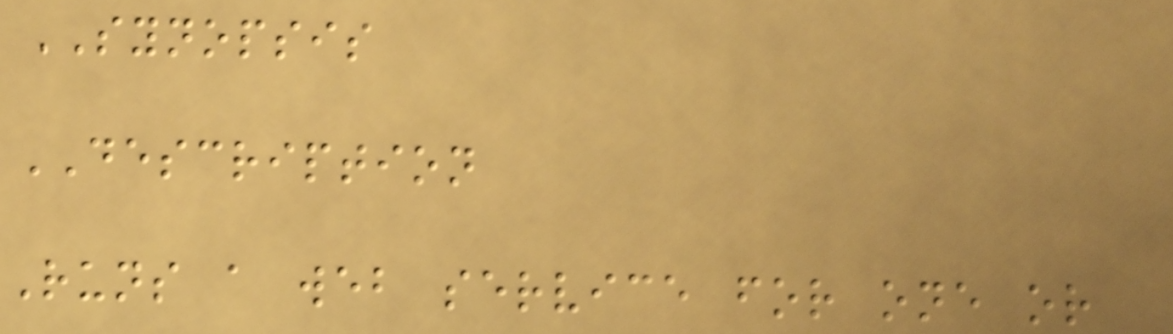SYNOPSIS
DESCRIPTION
Runs a web service for one or
